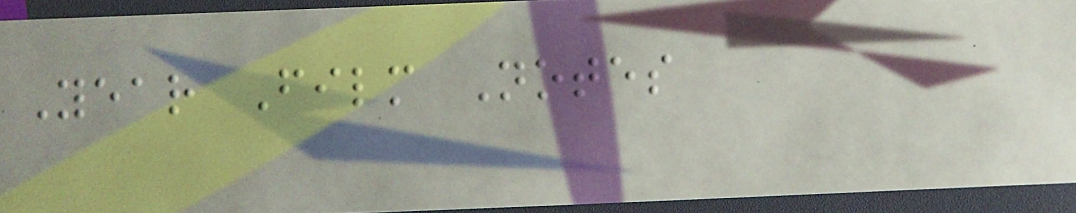Year Film Notes
